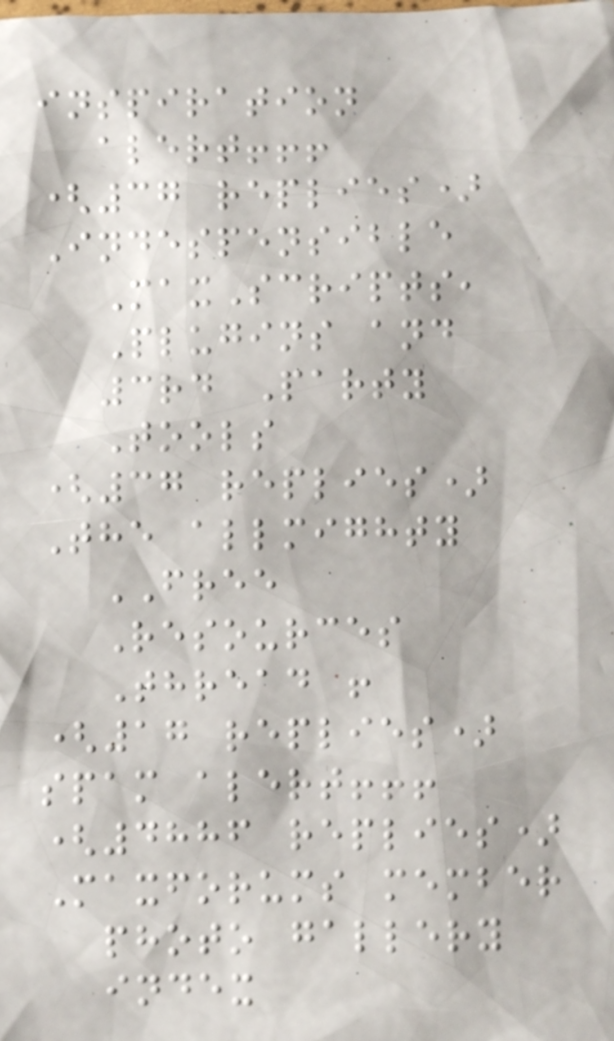inspiration
alert!!!
(37 replies)
Indespensible
MaxScripts,
Plugins and
3rd Party
Tools
(37 replies)
The allmighty
FREE
Resources
Thread !
(17 replies)
spam alert!!!
(4886 replies)
Maxforums member
photo gallery
index
